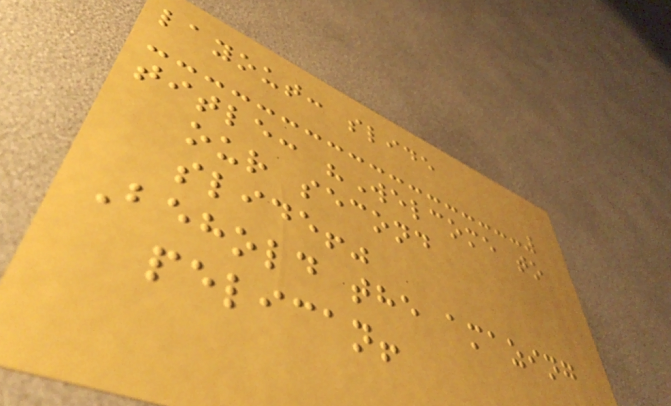layout: slide
title: "Welcome to
our second
slide!"
Behold the amazing
pelican!
